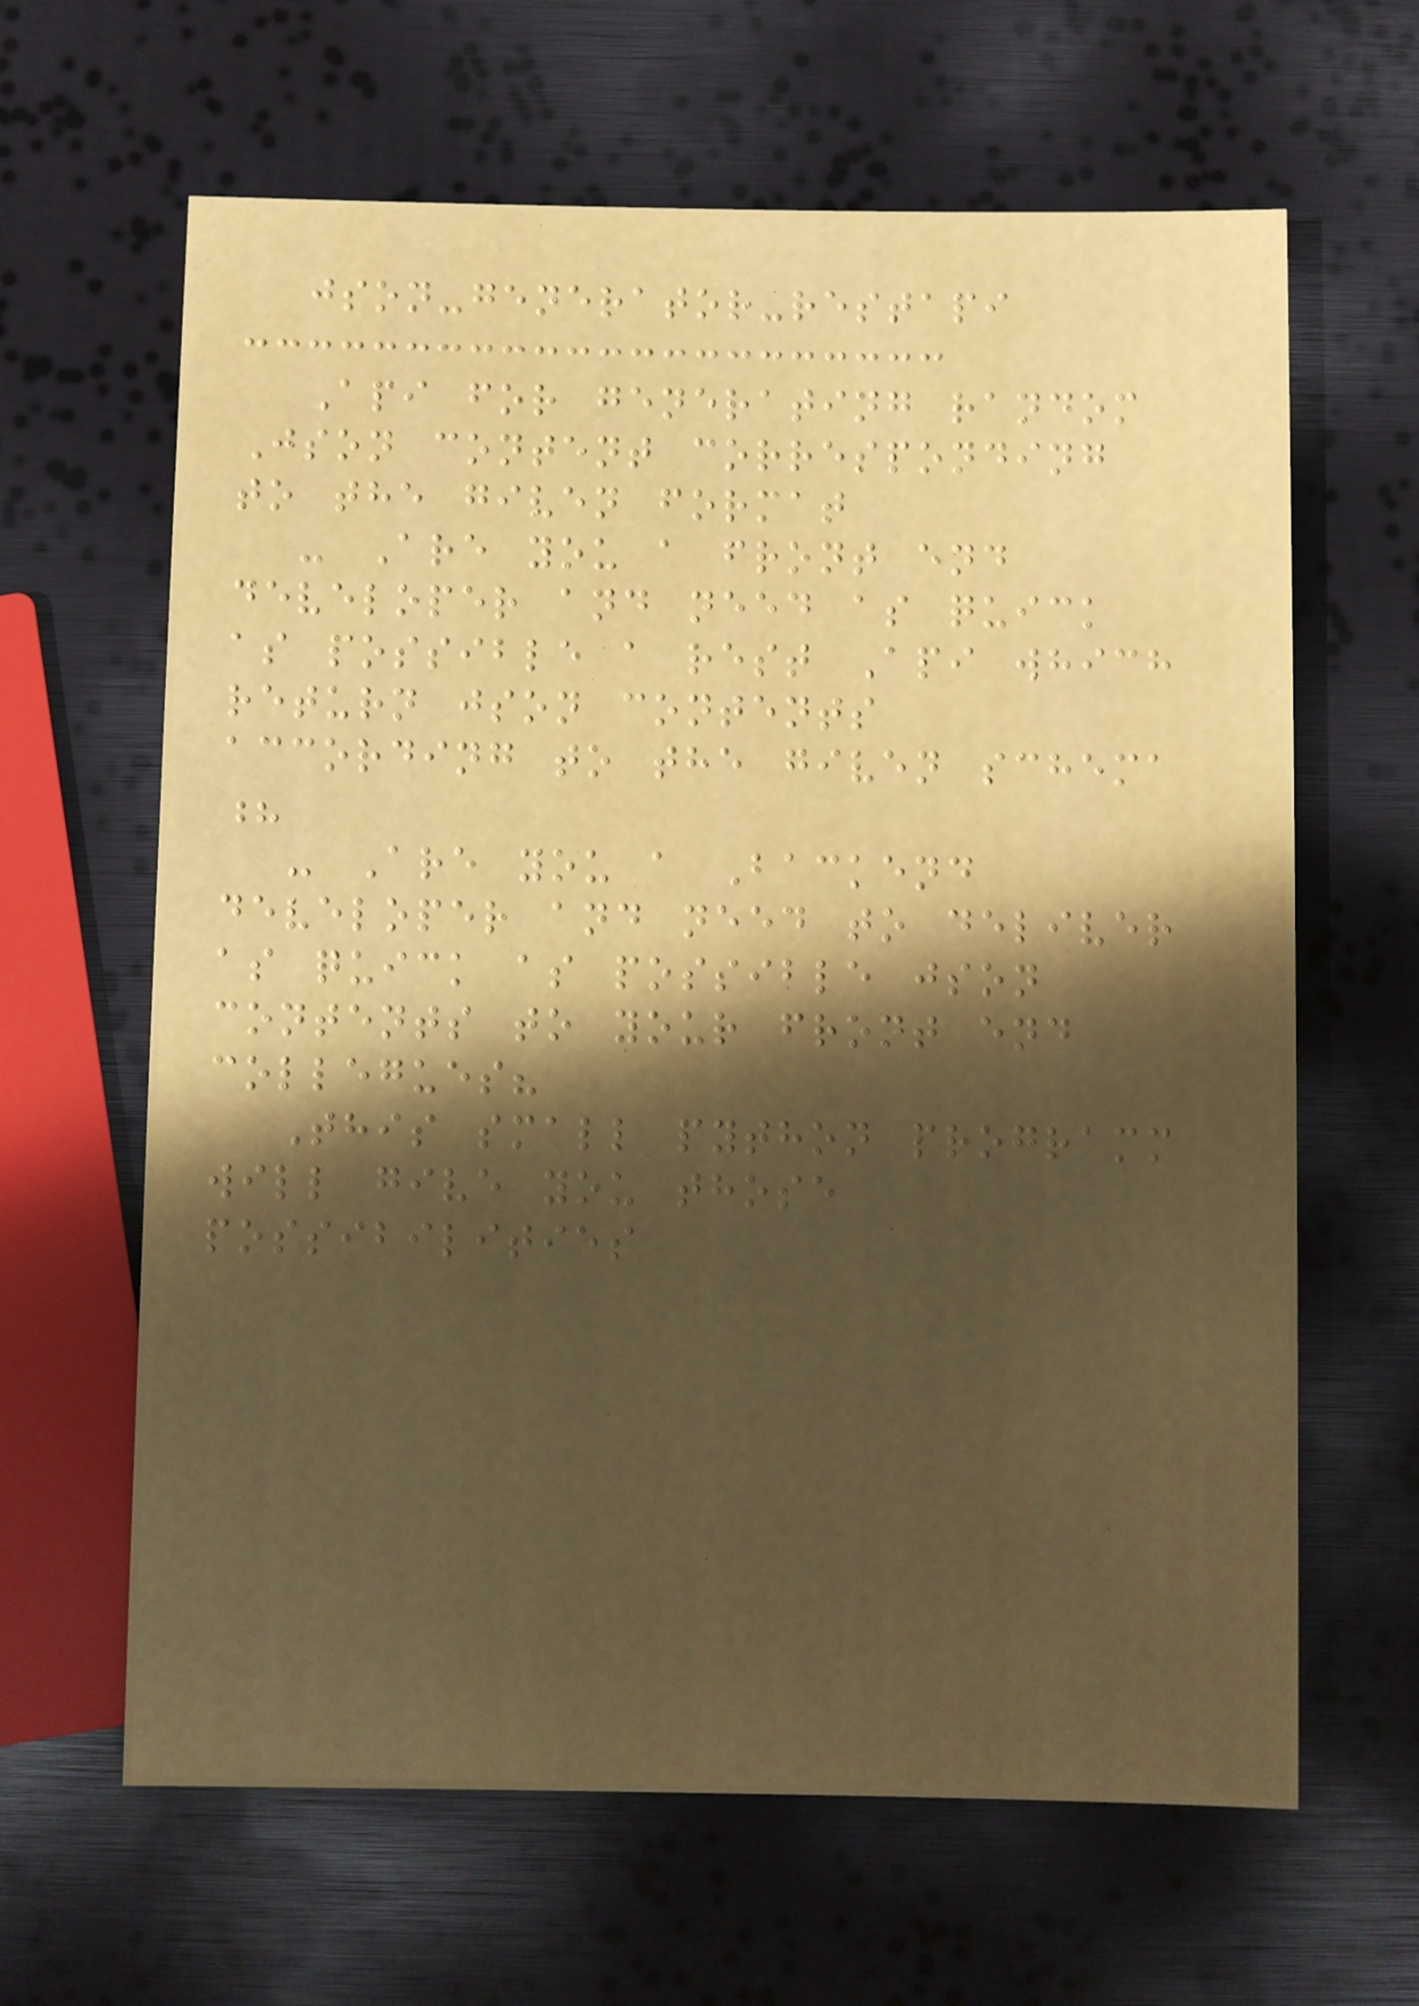json-generator-restapi
Api for generating random
Json content corresponding
to the given format
- Are you a front end
developer and need as quick
as possible a rest Api which
return json contents
according to the given schema
?
- Are you a Backend
developer and need to deliver
as quick as possible json
contents to your front end
collegues?
This small python programm
will give you those
possibilities
